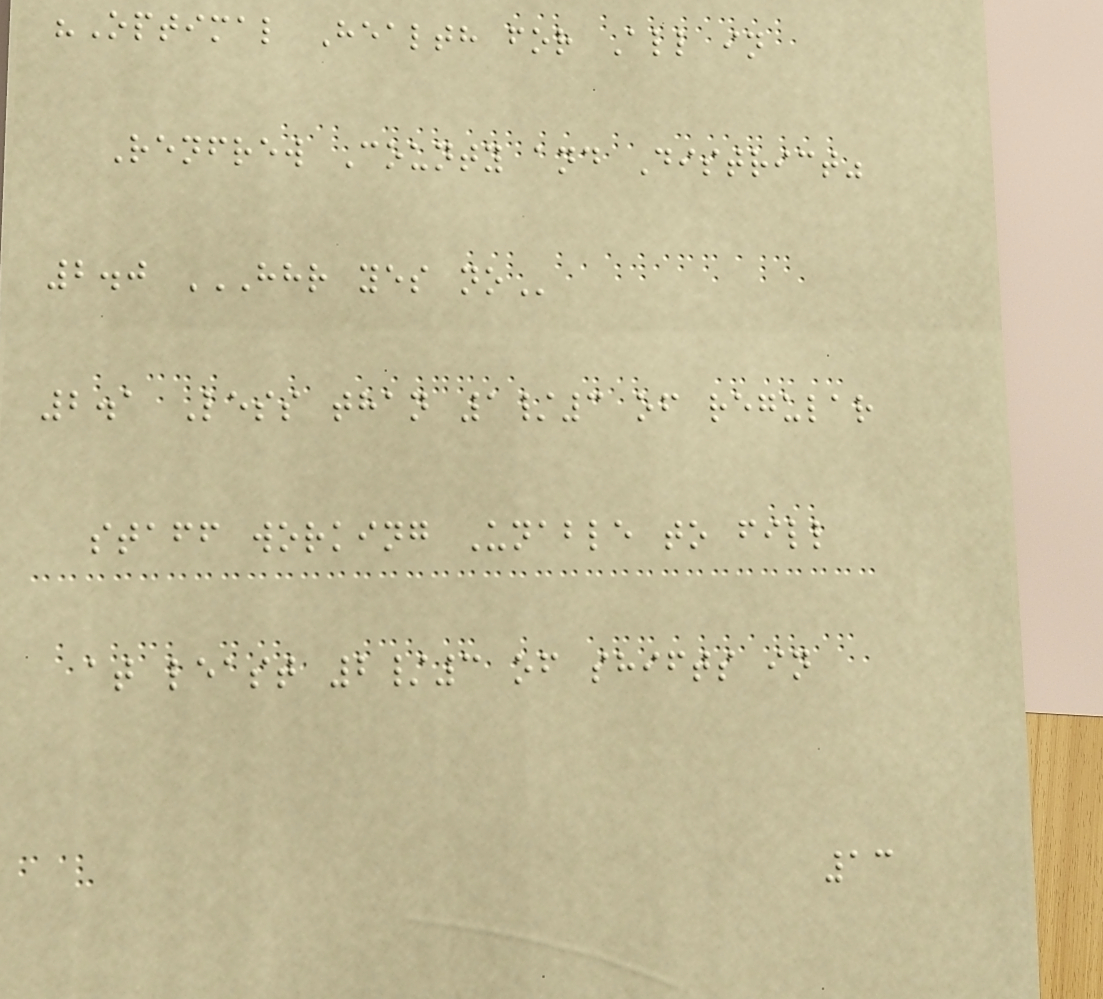"Optimal Health for All in
Renfrew County and District"
2.0 HHR YES NO
2.1 Less than 1/3 of regular
staff working Unable to fill
at least 2/3 of shifts in
13
